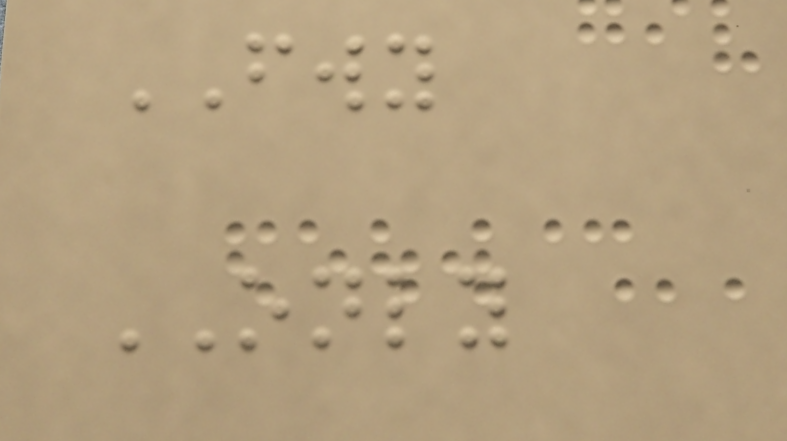FWY
ONLY
